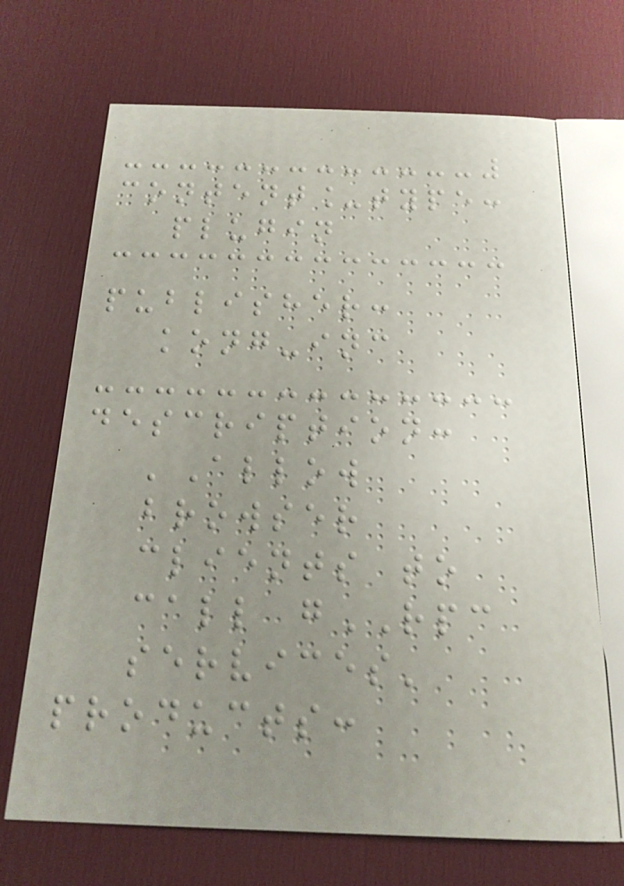content_type:
plugin
publisher:
kong-inc
description:
'Allow
browser
clients to
call gRPC
services'
products:
